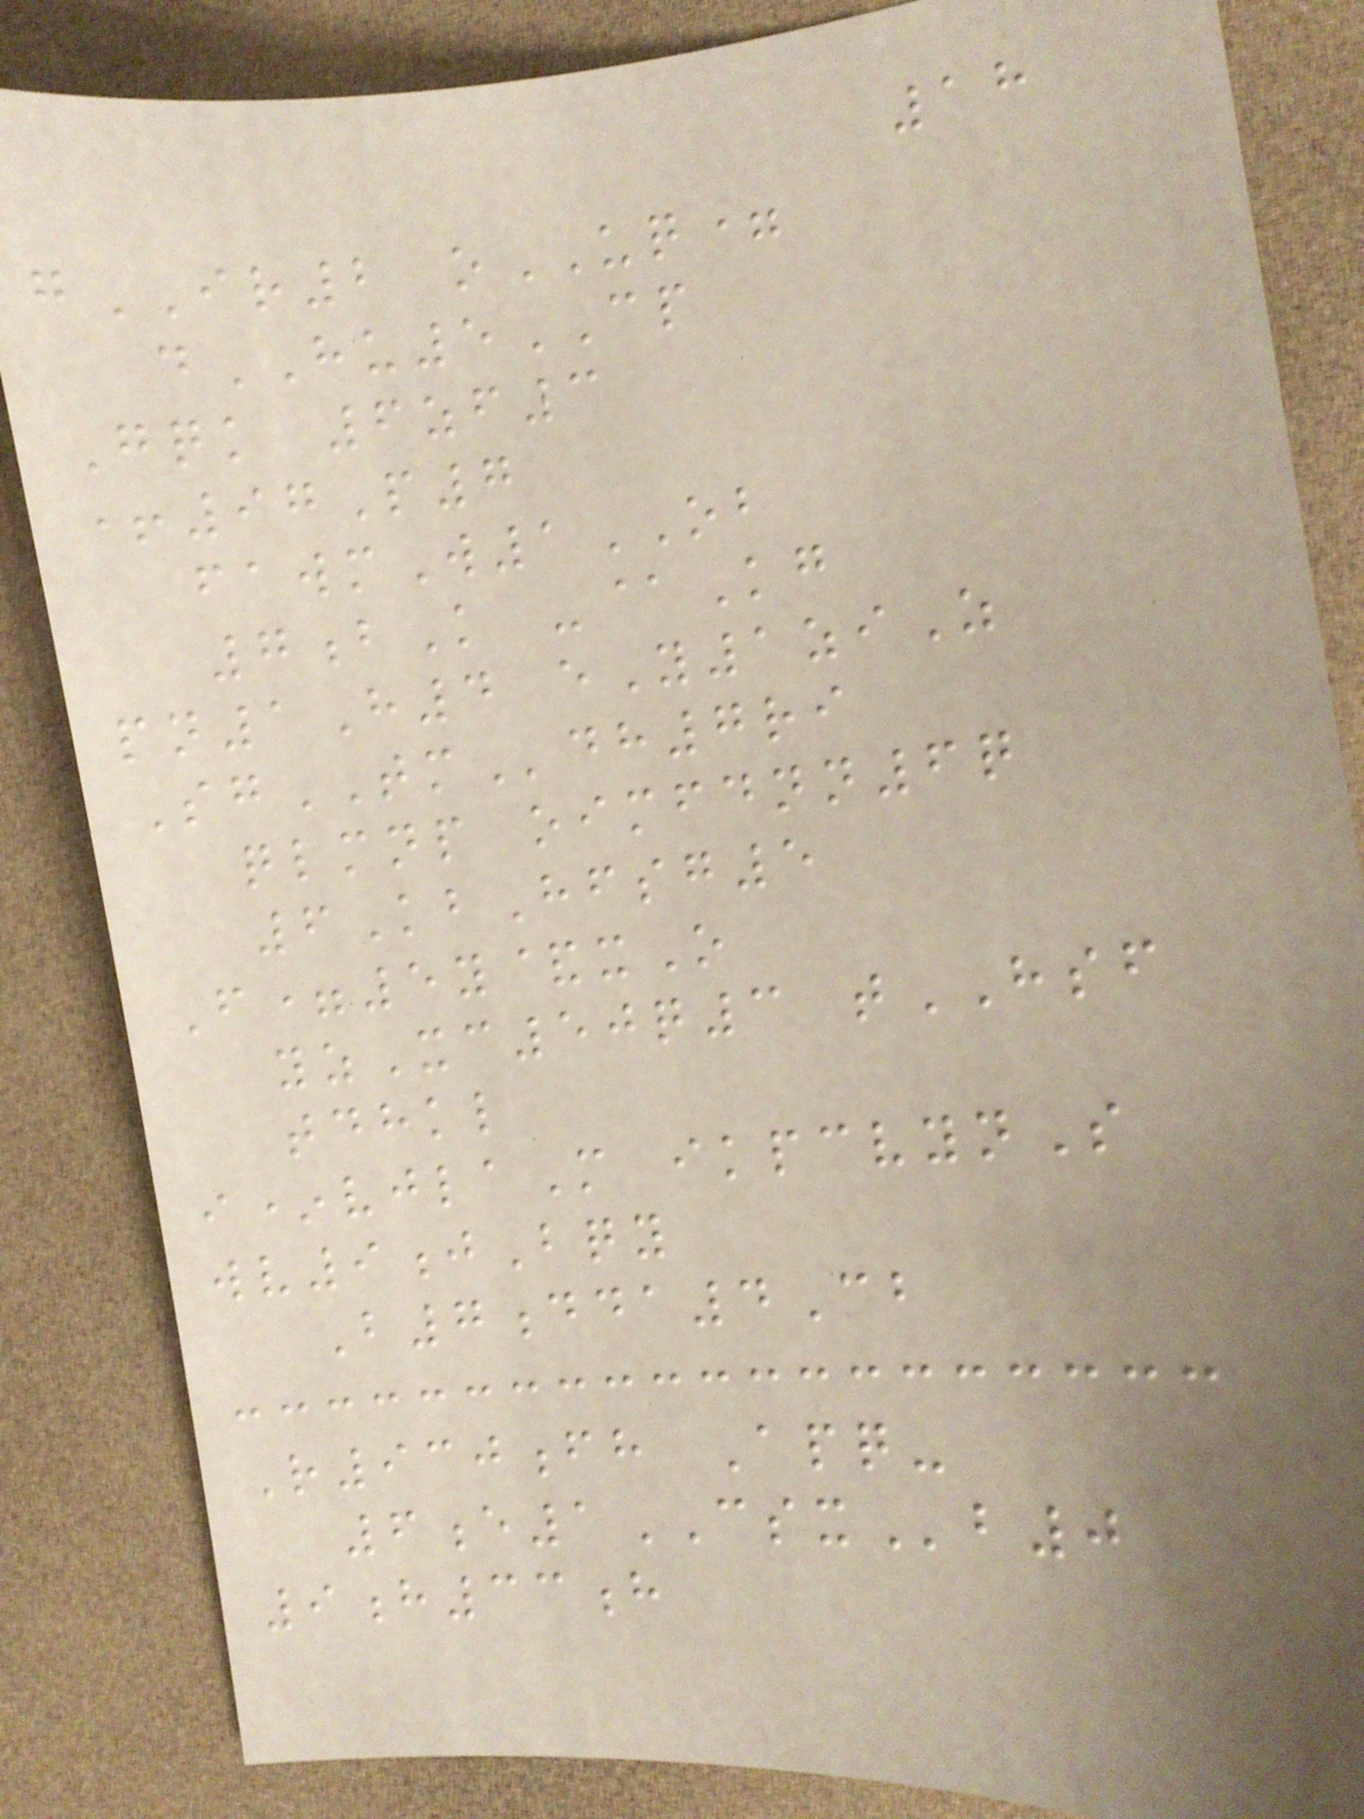18
gIR2 oUQ=
dHU5CP
Gqk 6zf3
+97P7
fawmW1OB
7bK -@Kg
pn1H4 eY1ziZ
SgTMdh7ri
qlmnp oimfdnn6q
6KbHfsg5
F=5y&xO
yzXc50q3 tHSF
tdhkl
i*vjlaM ikpcvynS
wv9jBqy
B7dda4Cb
R930fh Apq-
6e1CSXb0
9h33h
